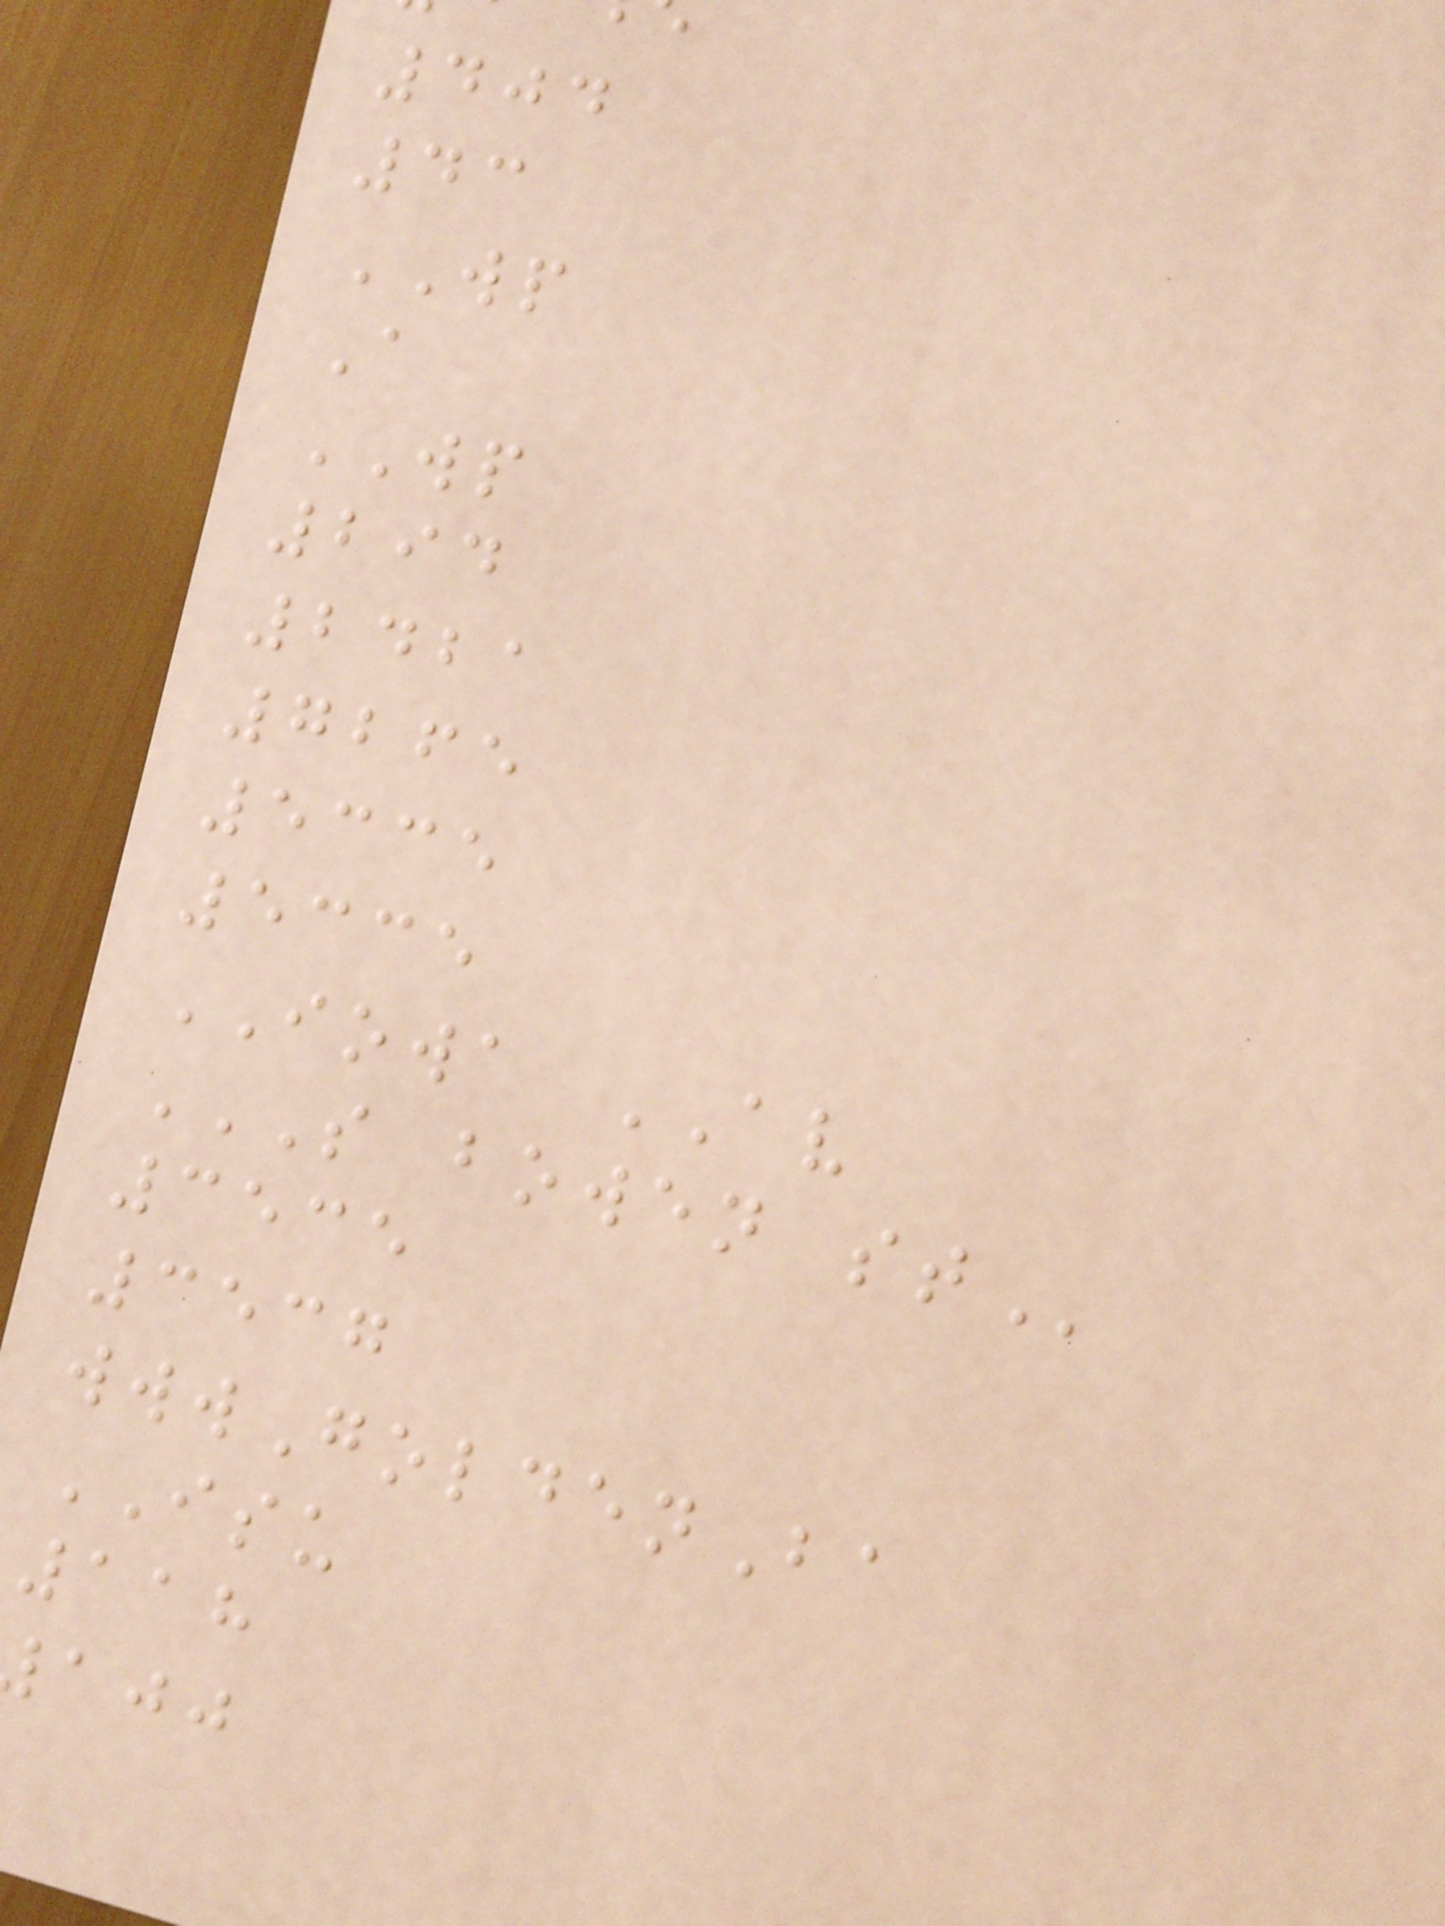404
43
WP
A
WP
294
2421
7265
5335
5335
IOWA AV
S BOWEN ST
3535
3537
wwwGoldenBa
ISU
118
